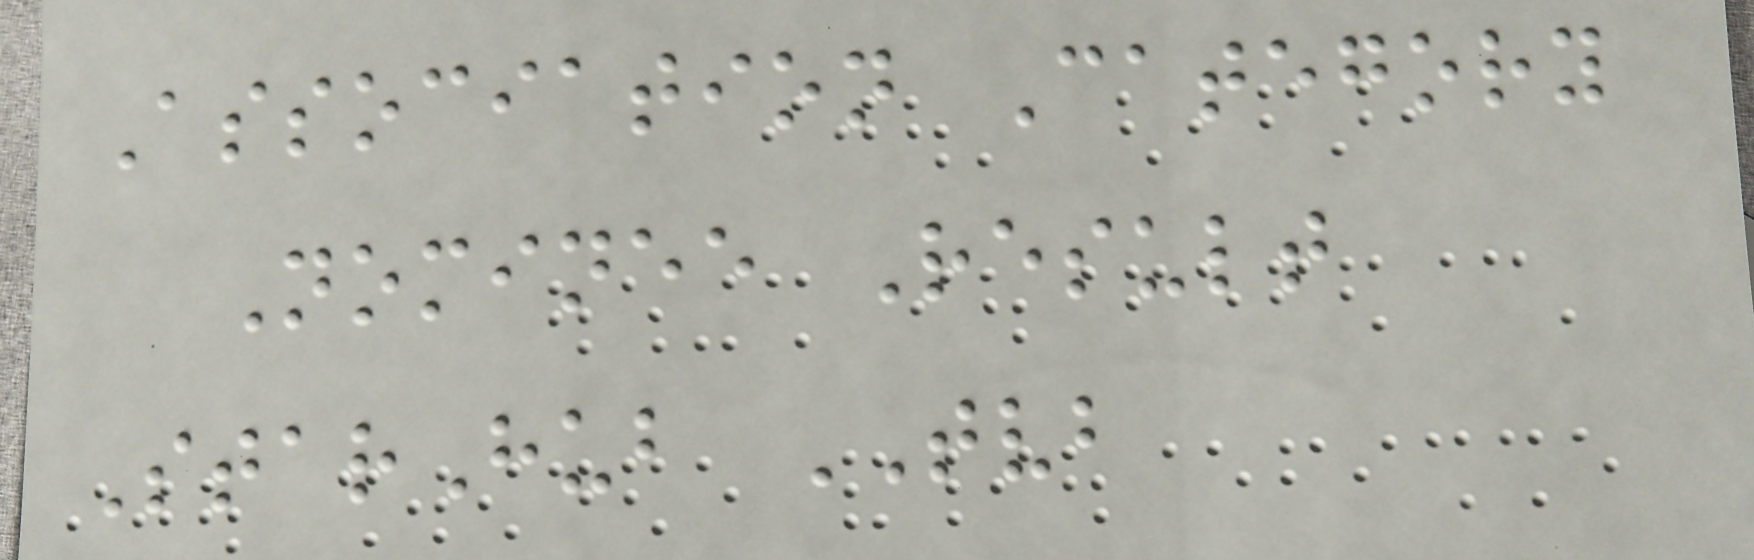Association Category
Nominee Result
StarHub TVB
